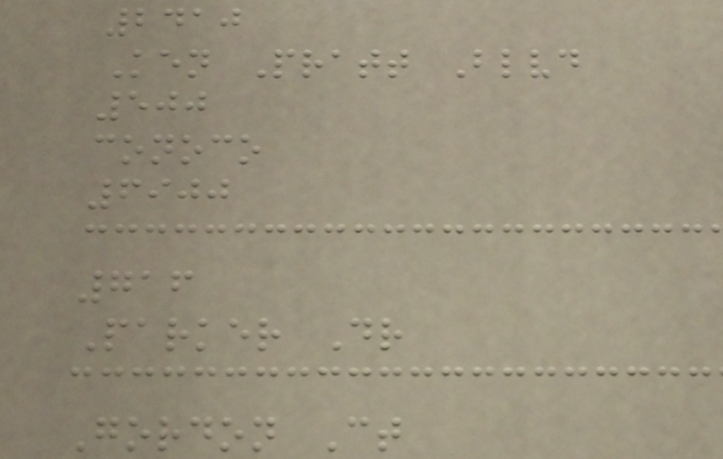2410
Ken Pratt Blvd
500
conoco
6900
716
Parker Dr
Gordon Ct
